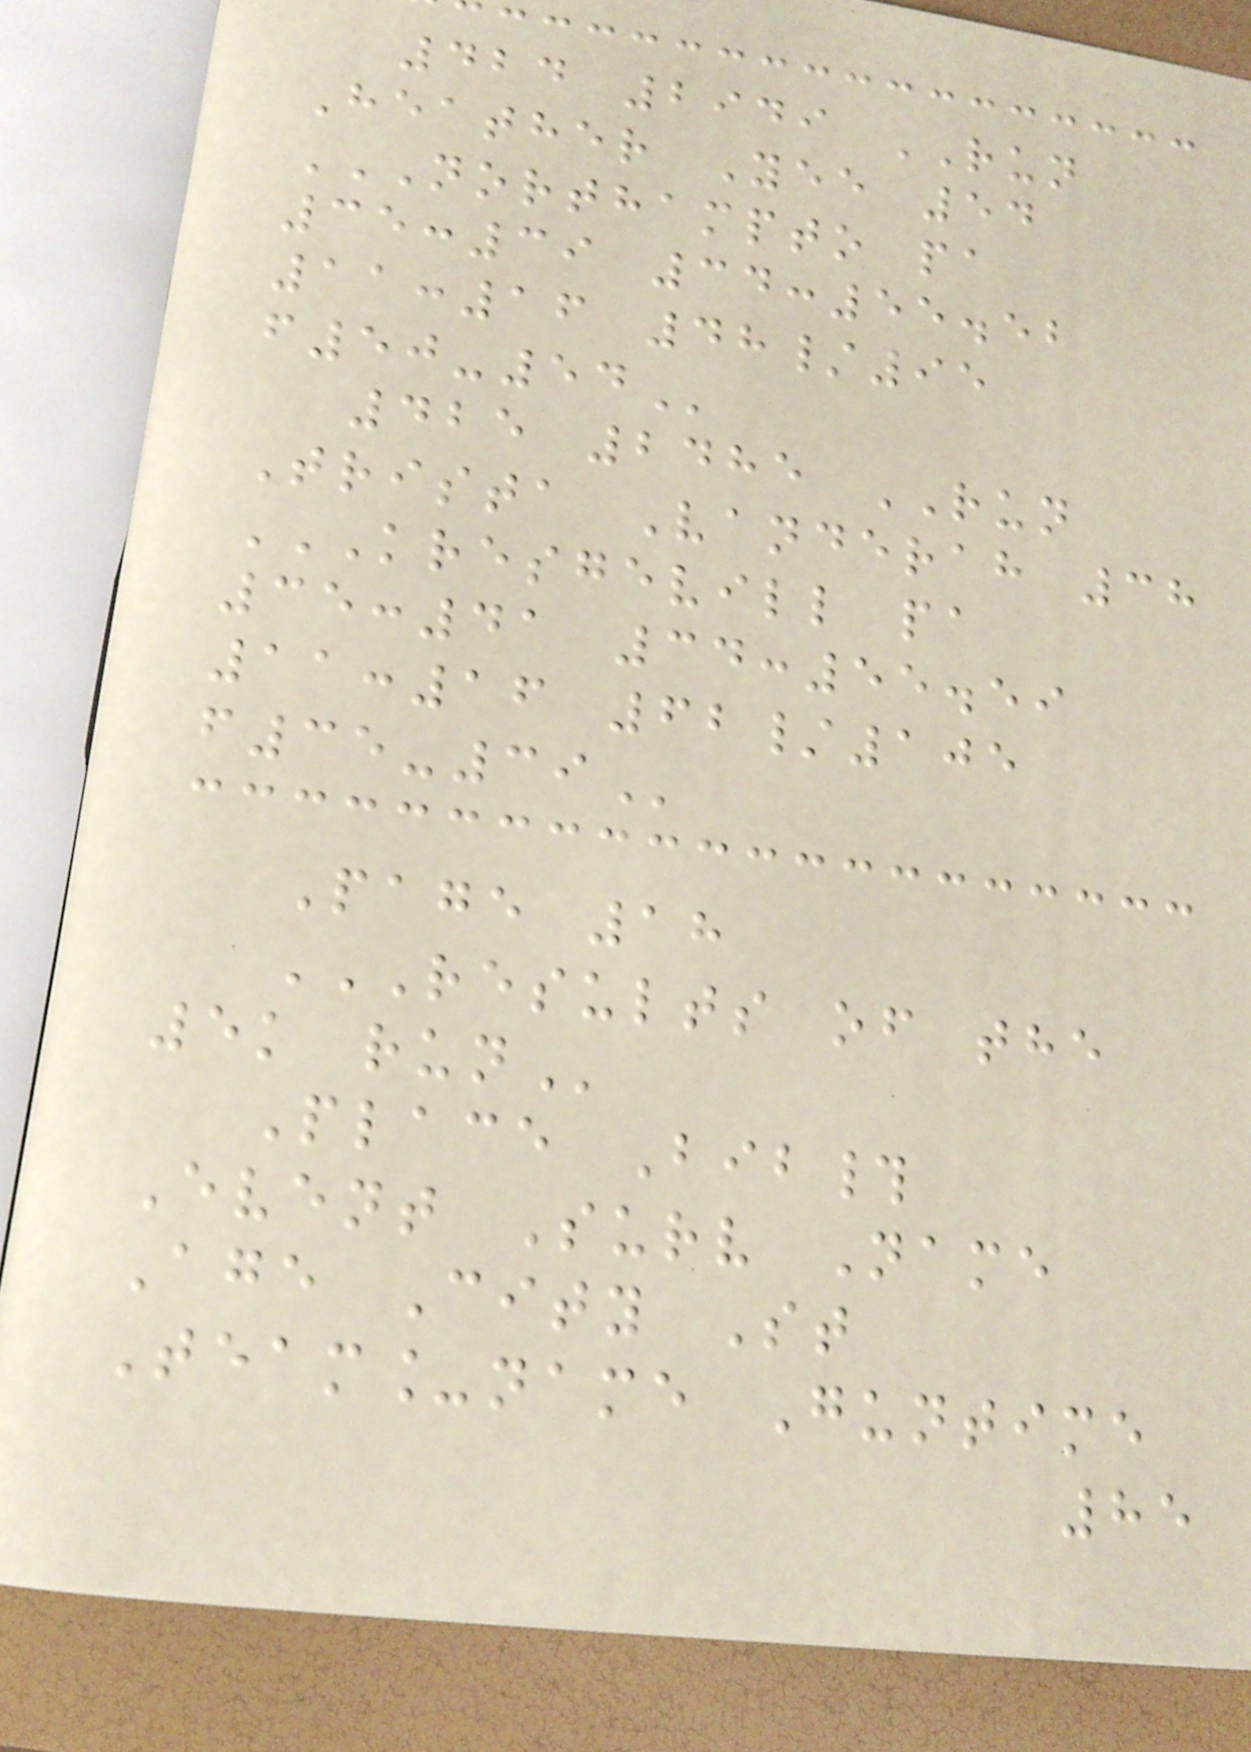424 2949 RUN
Heather Yee 54
NORTHAMPTO PA
35:39 34:55.52
11:16 48/95
F50-54
425 2485 RUN
Trista Vanderah 38
KRESGEVILL PA
35:41 34:55.59
11:16 62/105
F35-39
Page 18
RESULTS OF THE
5K RUN
Place Bib#
Event Surv Name
Age City St
Team_name Guntime
85
